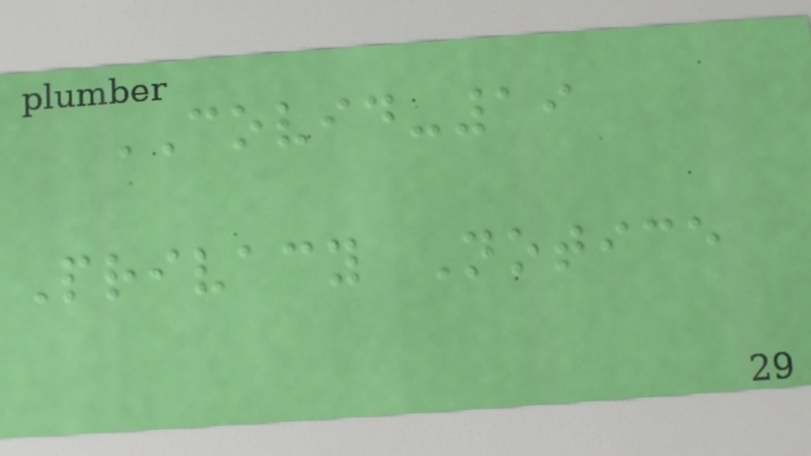COVID-19
Privacy Notice
